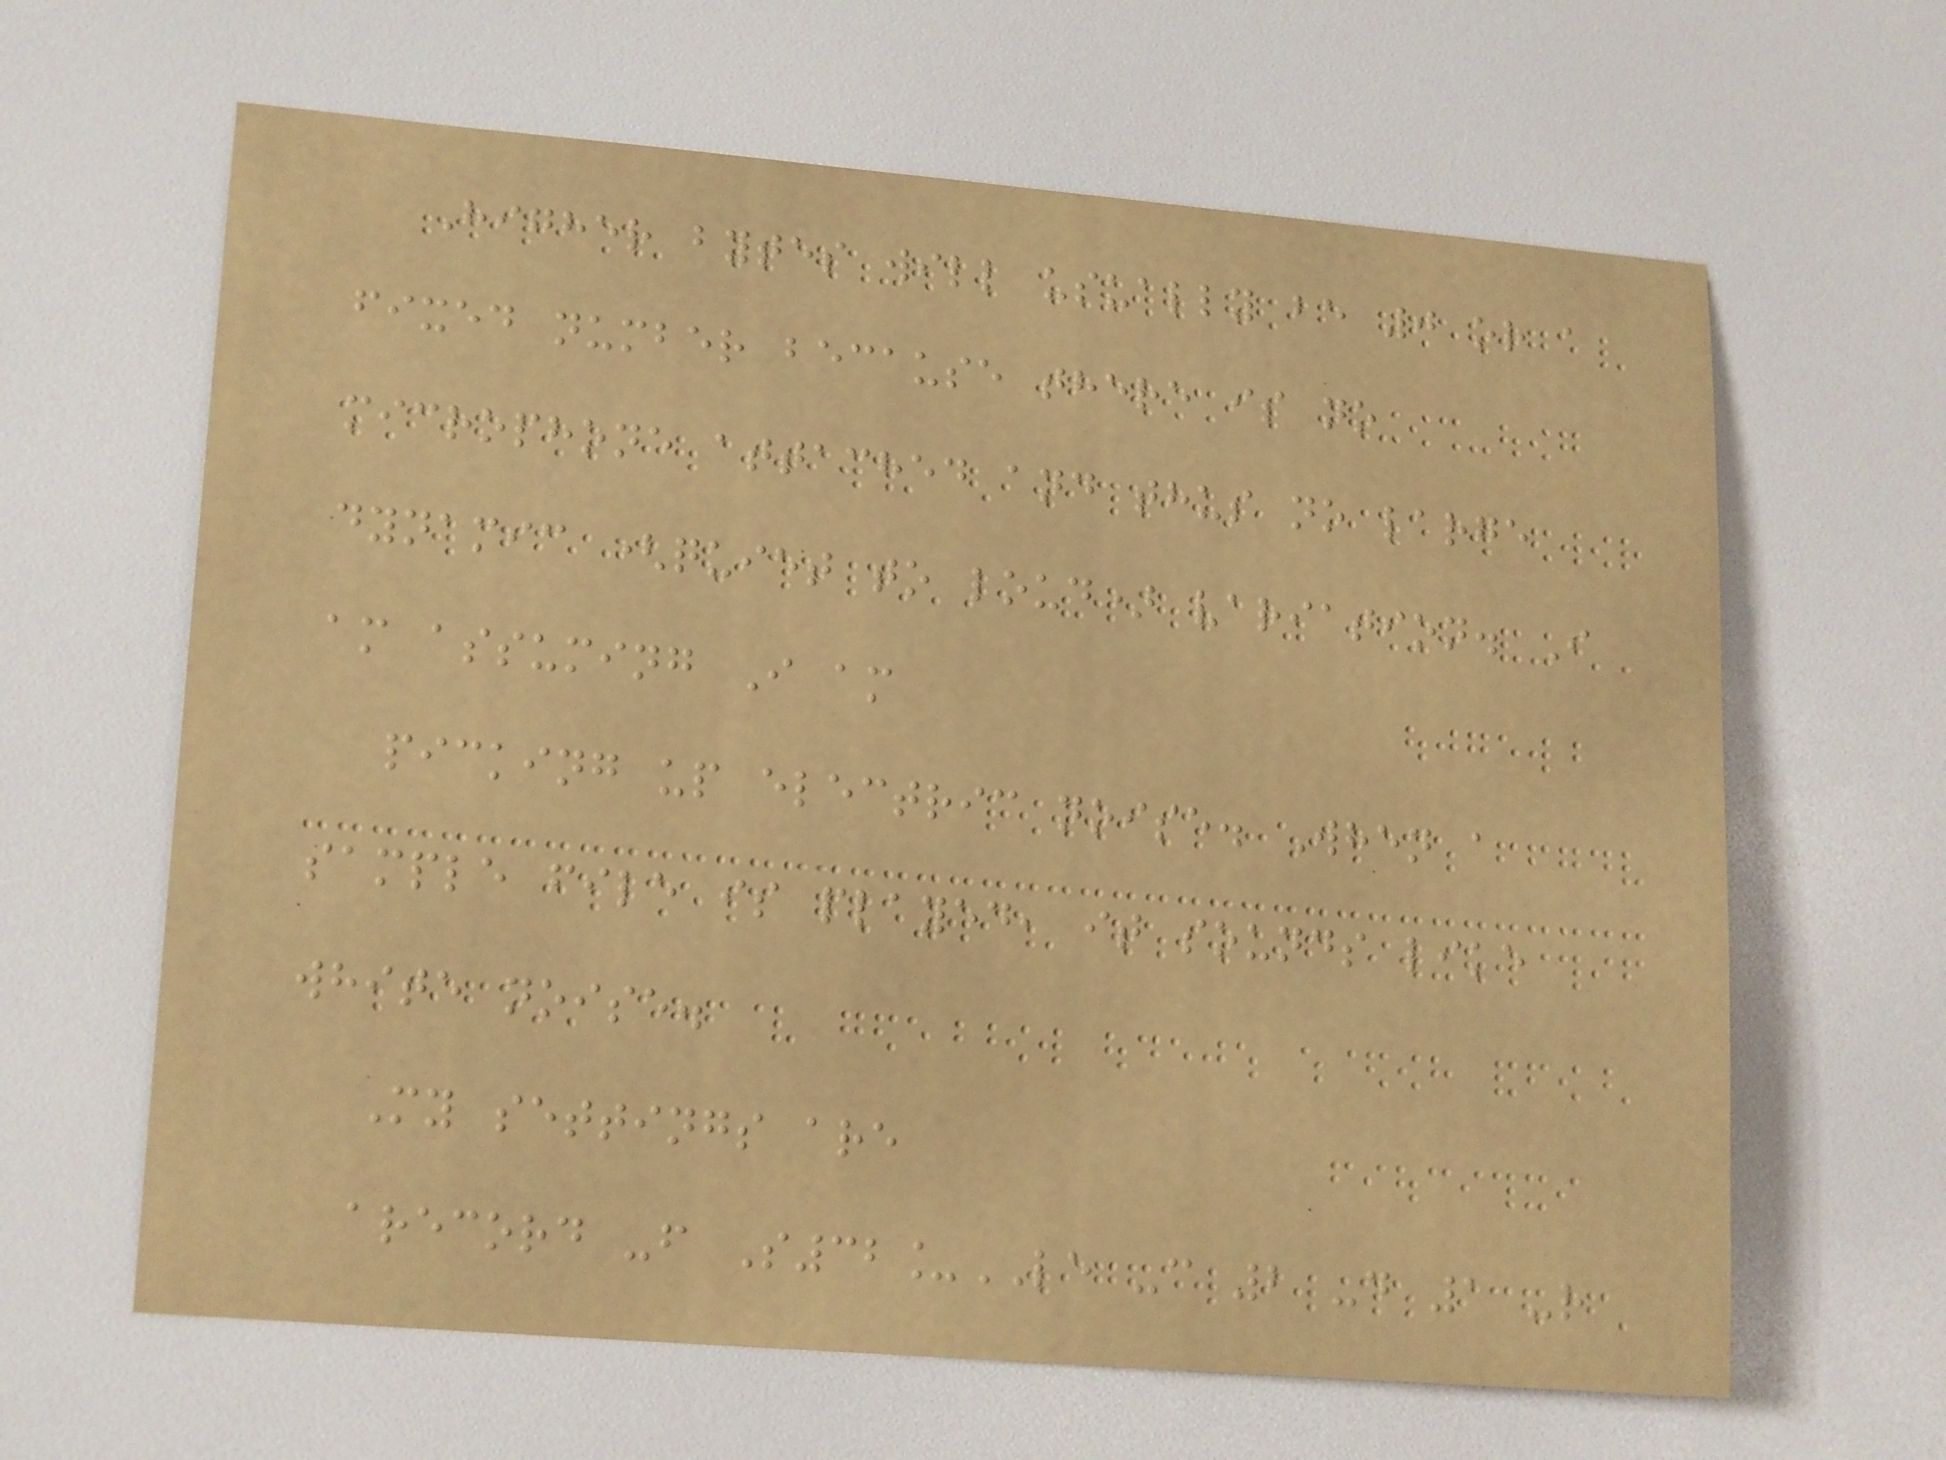Higher bytes will usually be 0 or a
fixed number because there is no
microphone attached and thus no large
dynamic (quiet to loud) variation. I
am assuming I am
picking up electric noise. When a
sample file is played, it sounds like
white noise.
My settings are
arecord -f S32_LE -c 2 -d 1 -r
